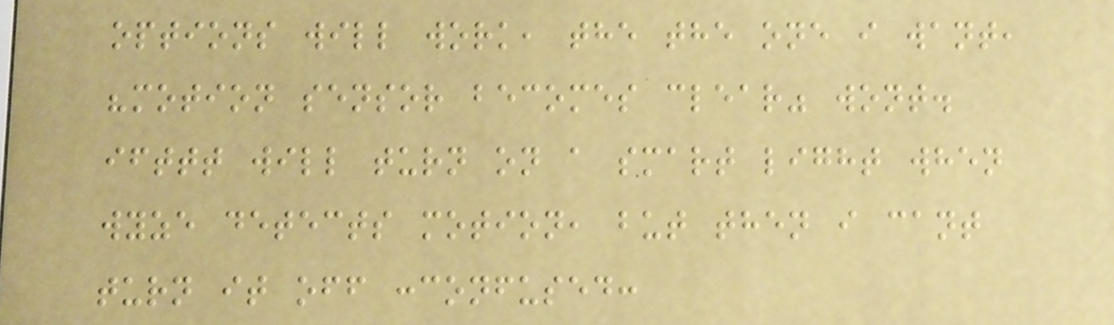options will work, the the one i want,
"motion sensor becomes clear" wont.
ifttt will turn on a smart light when
wyze detects motion, but then i cant
turn it off :confused:
